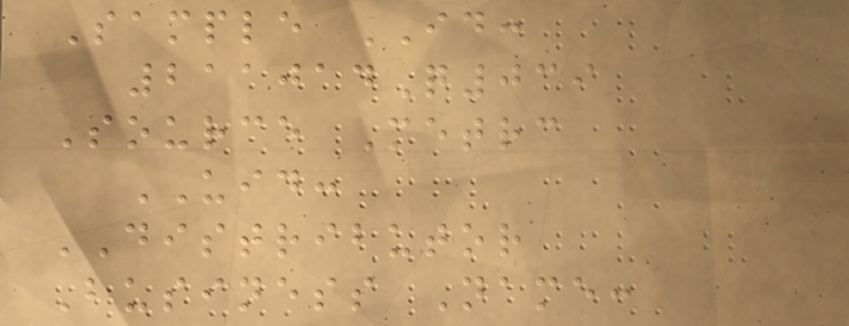Sample ID:
211014Q039
Source Metrc
UID:
DISTRIBUTOR
Business Name:
